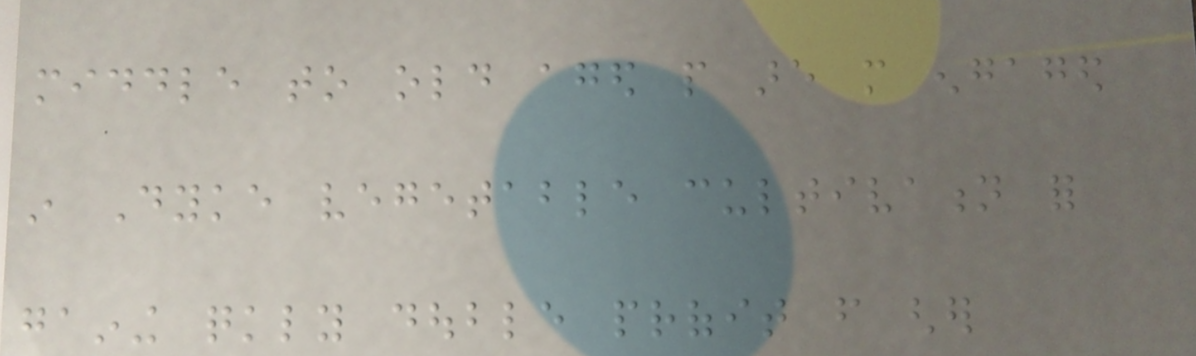middle to old aged people are more engaged
in Dyke vegetable cultivation for
gaining quickly double profit from gher
